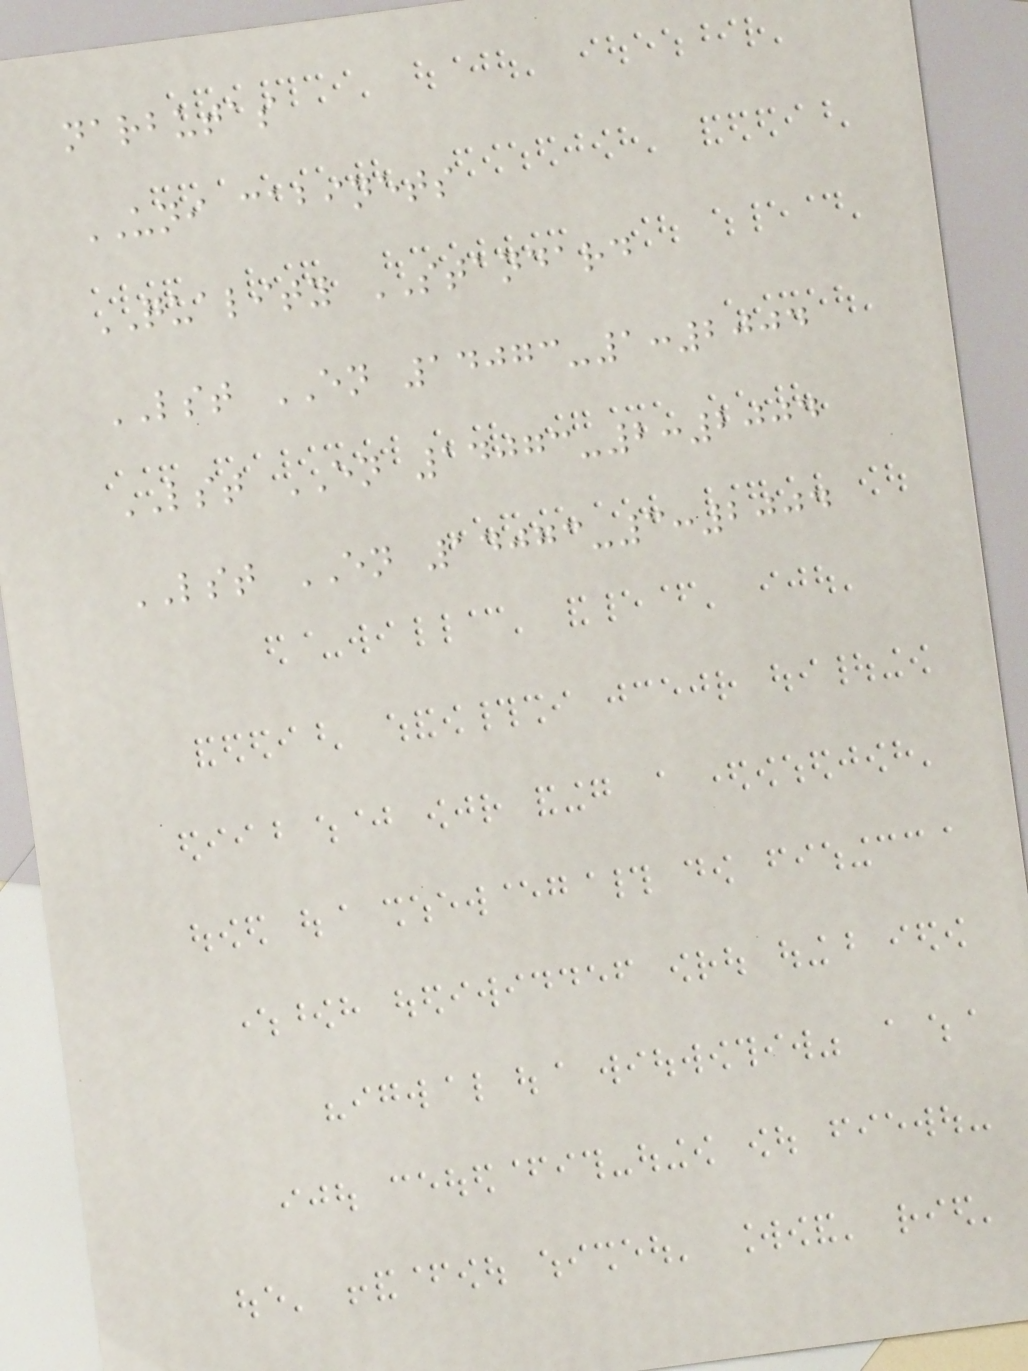narbutas
UNI cabinets
QUALITY STANDARD
LST EN 14073-1:2004
LST EN 14073-2:2004
LST EN 14073-3:2004
